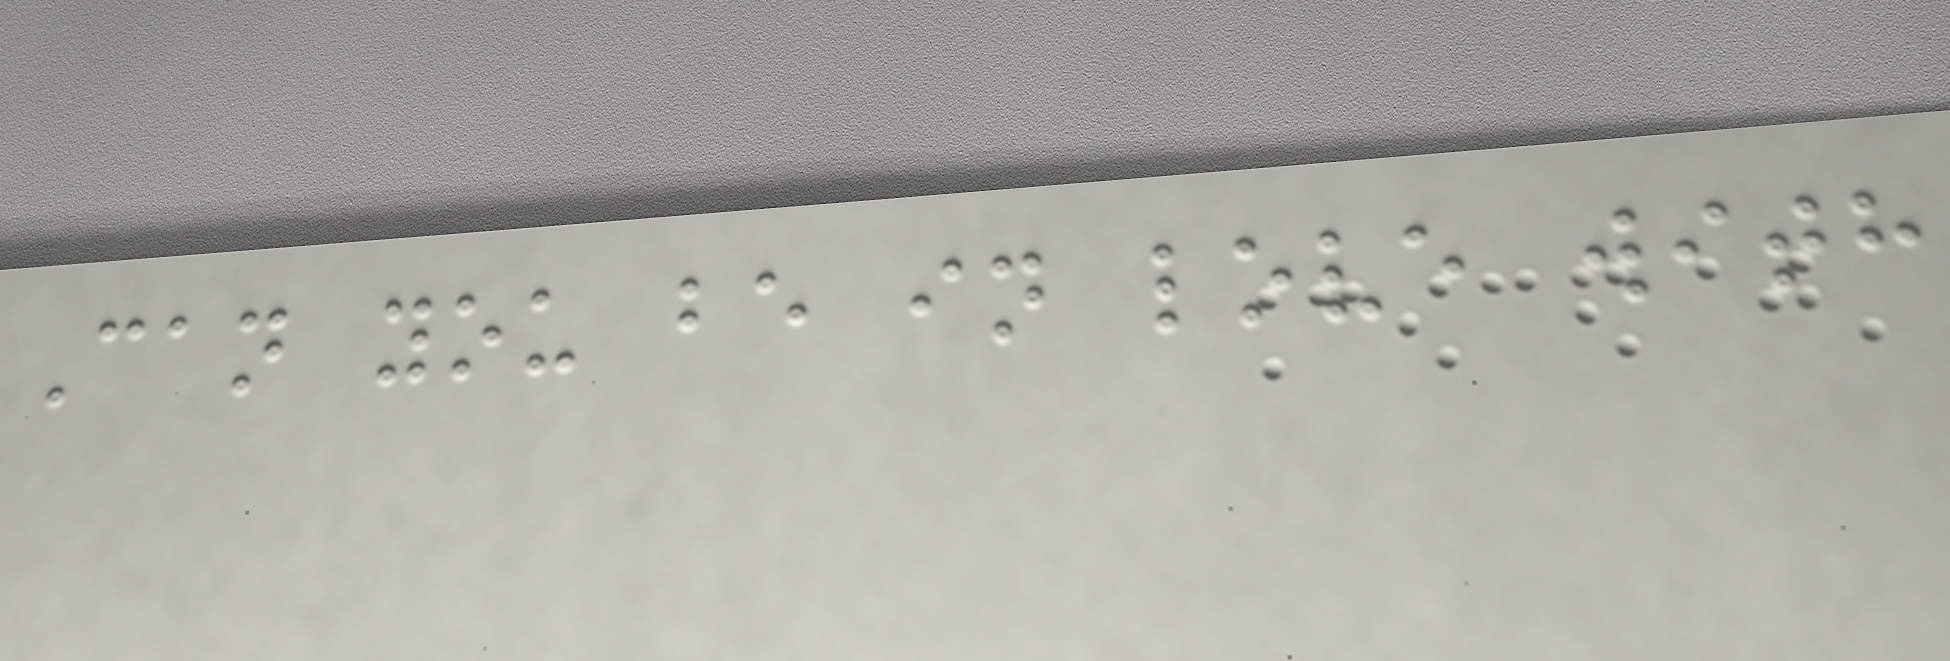Can you be in love with
